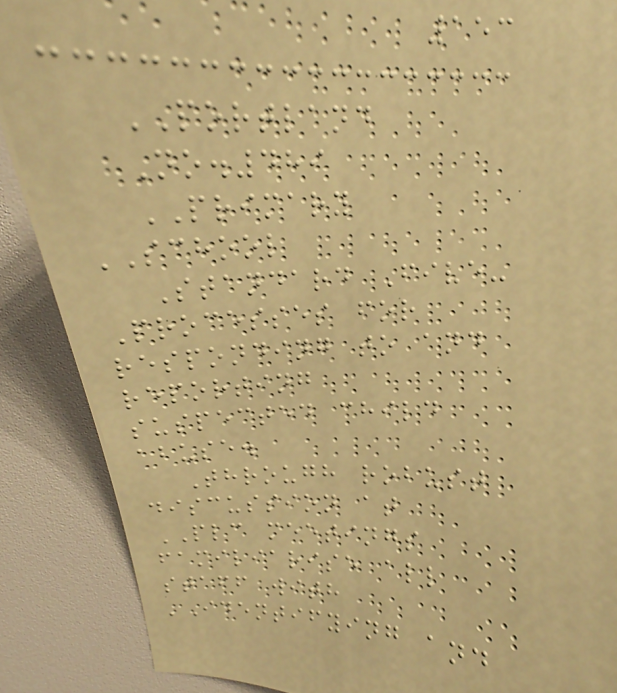153
PORTLAND
No.489
PRIMARY
SCHOOL
Standard Five-
Processes for
responding to and
reporting
suspected child
abuse.
Through robust
discussion at
PLC meetings
familiarise all
staff with
'Identifying and
